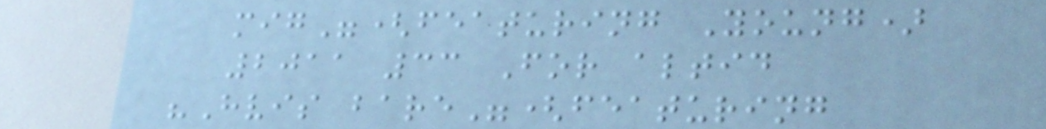mig"(featuring Young)
2011 33 For altid
"Hvis bare"(featuring
